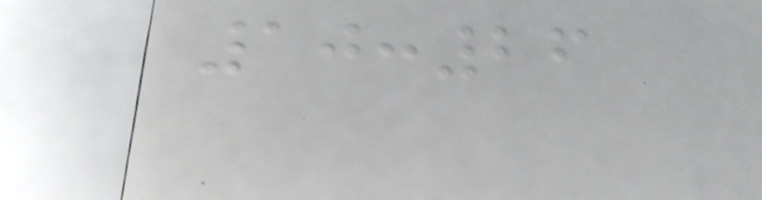10:26
